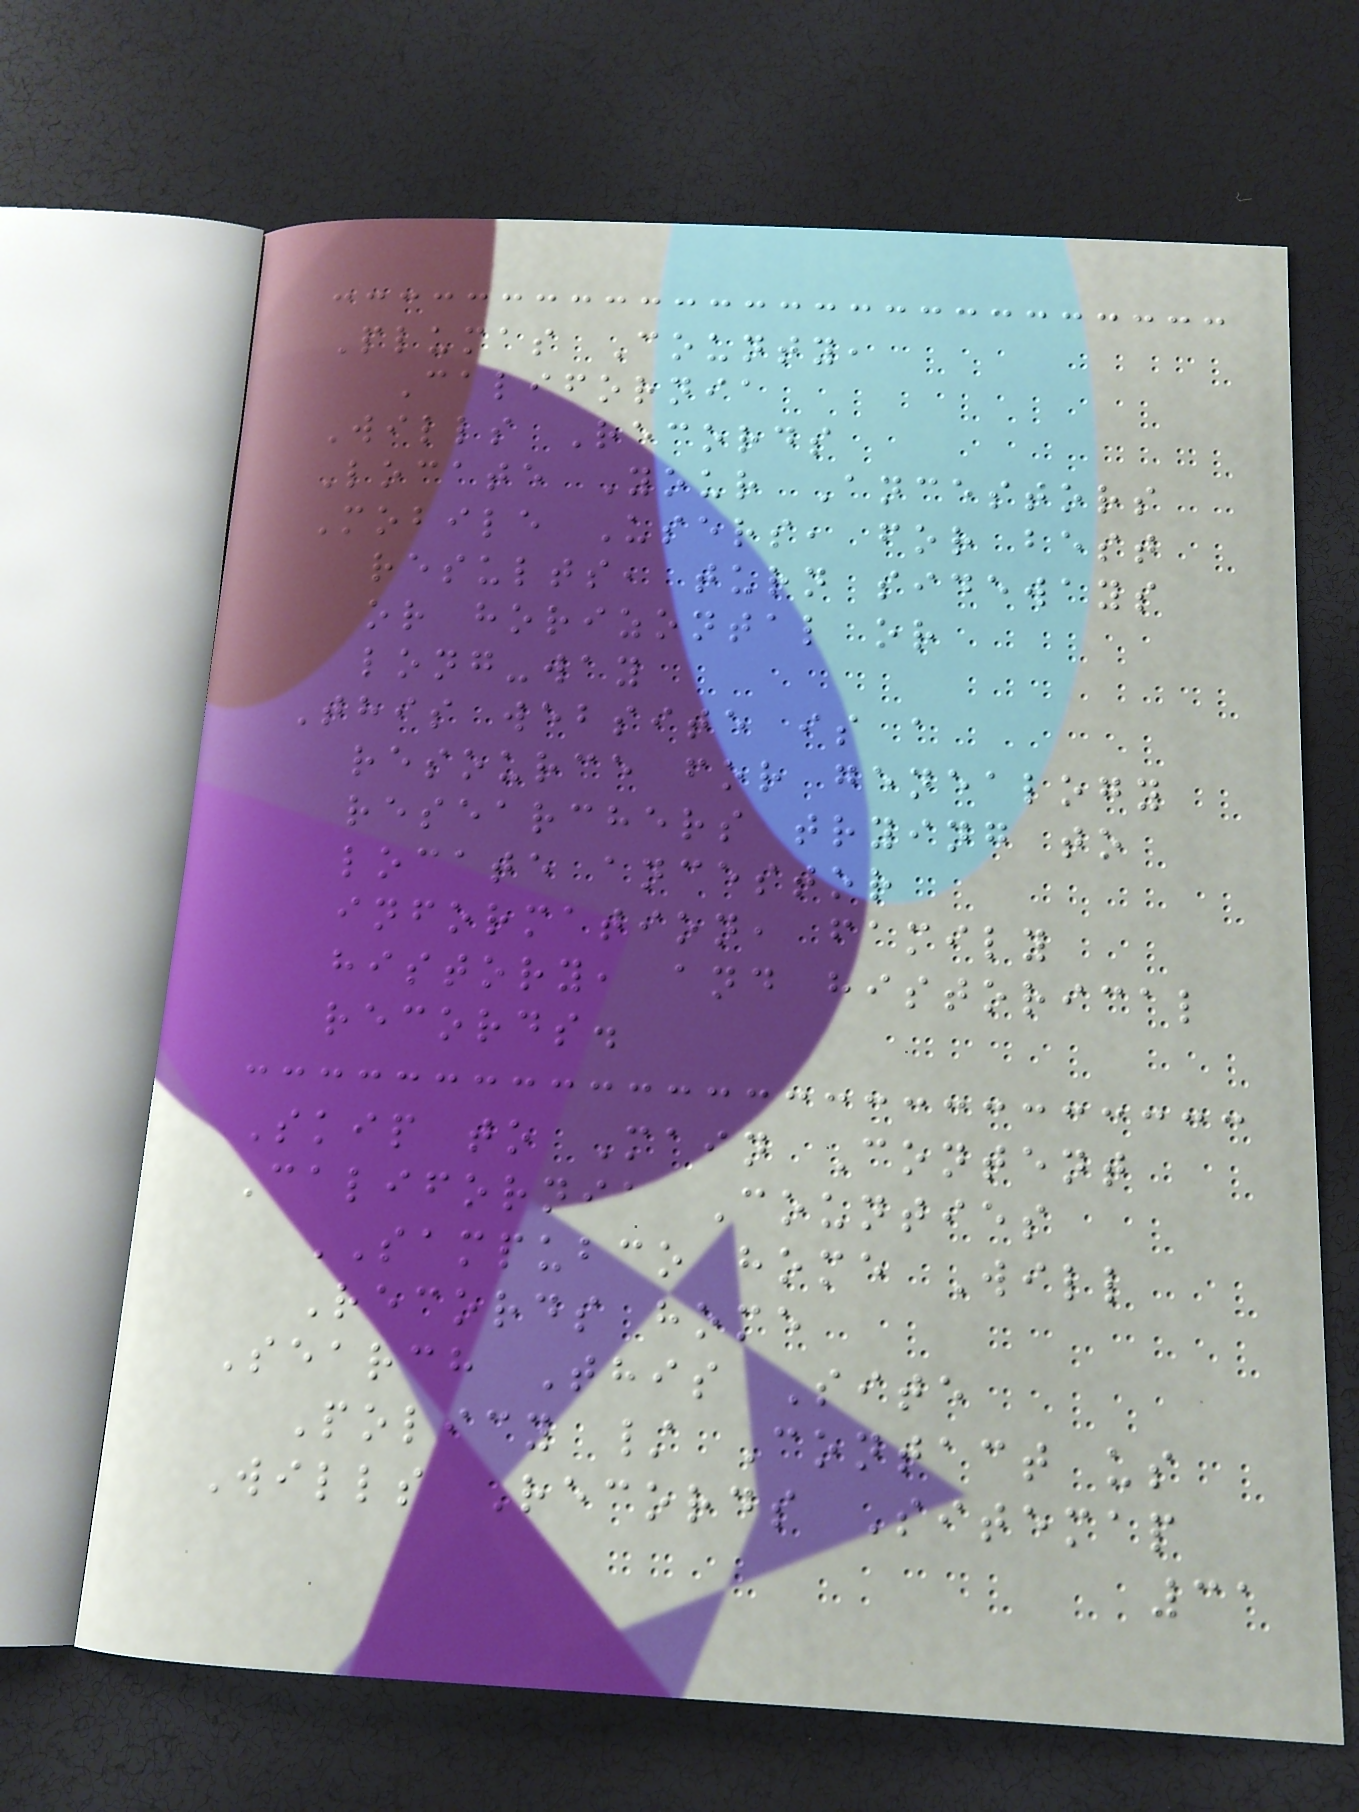Plumas County,
California
Wills Records
Locate Your Ancestors
Mobile Users, for best
results, turn sideways
or horizontal or
long-way
This website is a
resource for genealogy
researchers trying to
locate ancestor
information, family
history, and historical
records.
Skip to Main Content
California Counties
SAMPUBCO home Will
Records home
Search This Site
Policy / Contact us
Wills Records Sitemap
31
